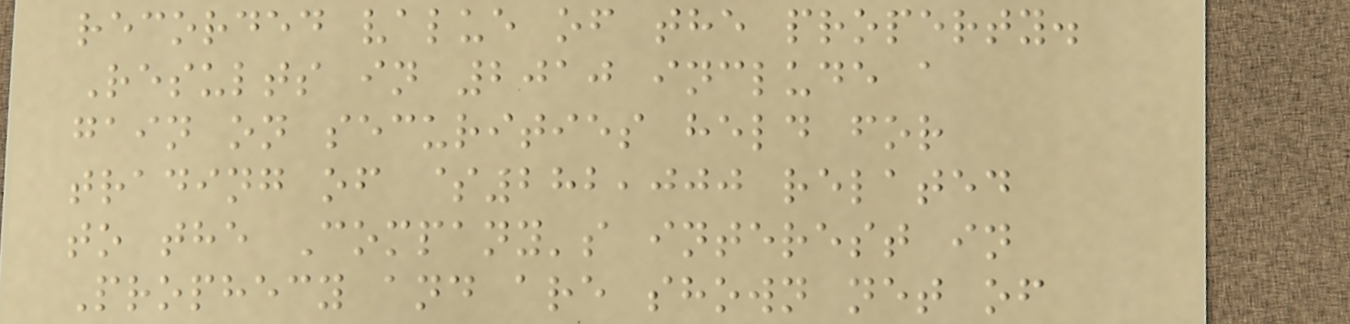recorded value of the property.
Results in 2010 include a
gain on securities held for
trading of $282,000 related
to the Company's interest in
Prophecy and are shown net of
